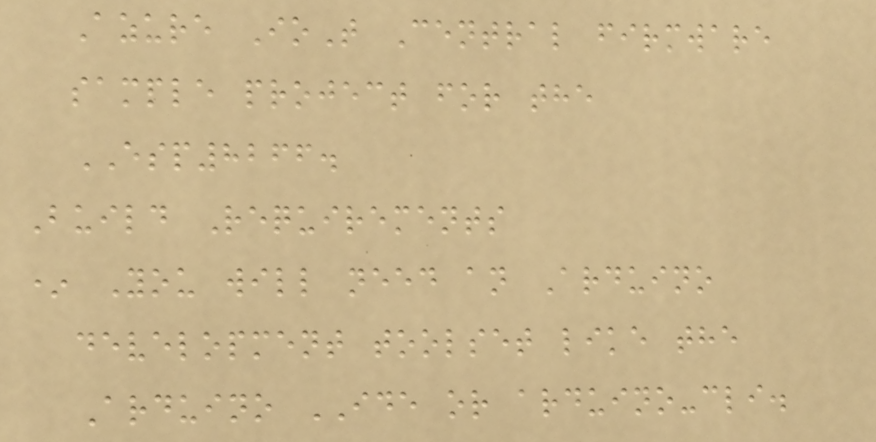Azure IoT Central firmware
sample project for the
ESP8266.
Build Requirements
* You will need an Arduino
development toolset like the
Arduino IDE or arduino-cli.
